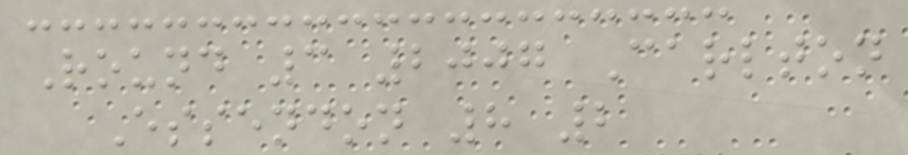Round 3 2007 Carlton
Essendon 8 2
